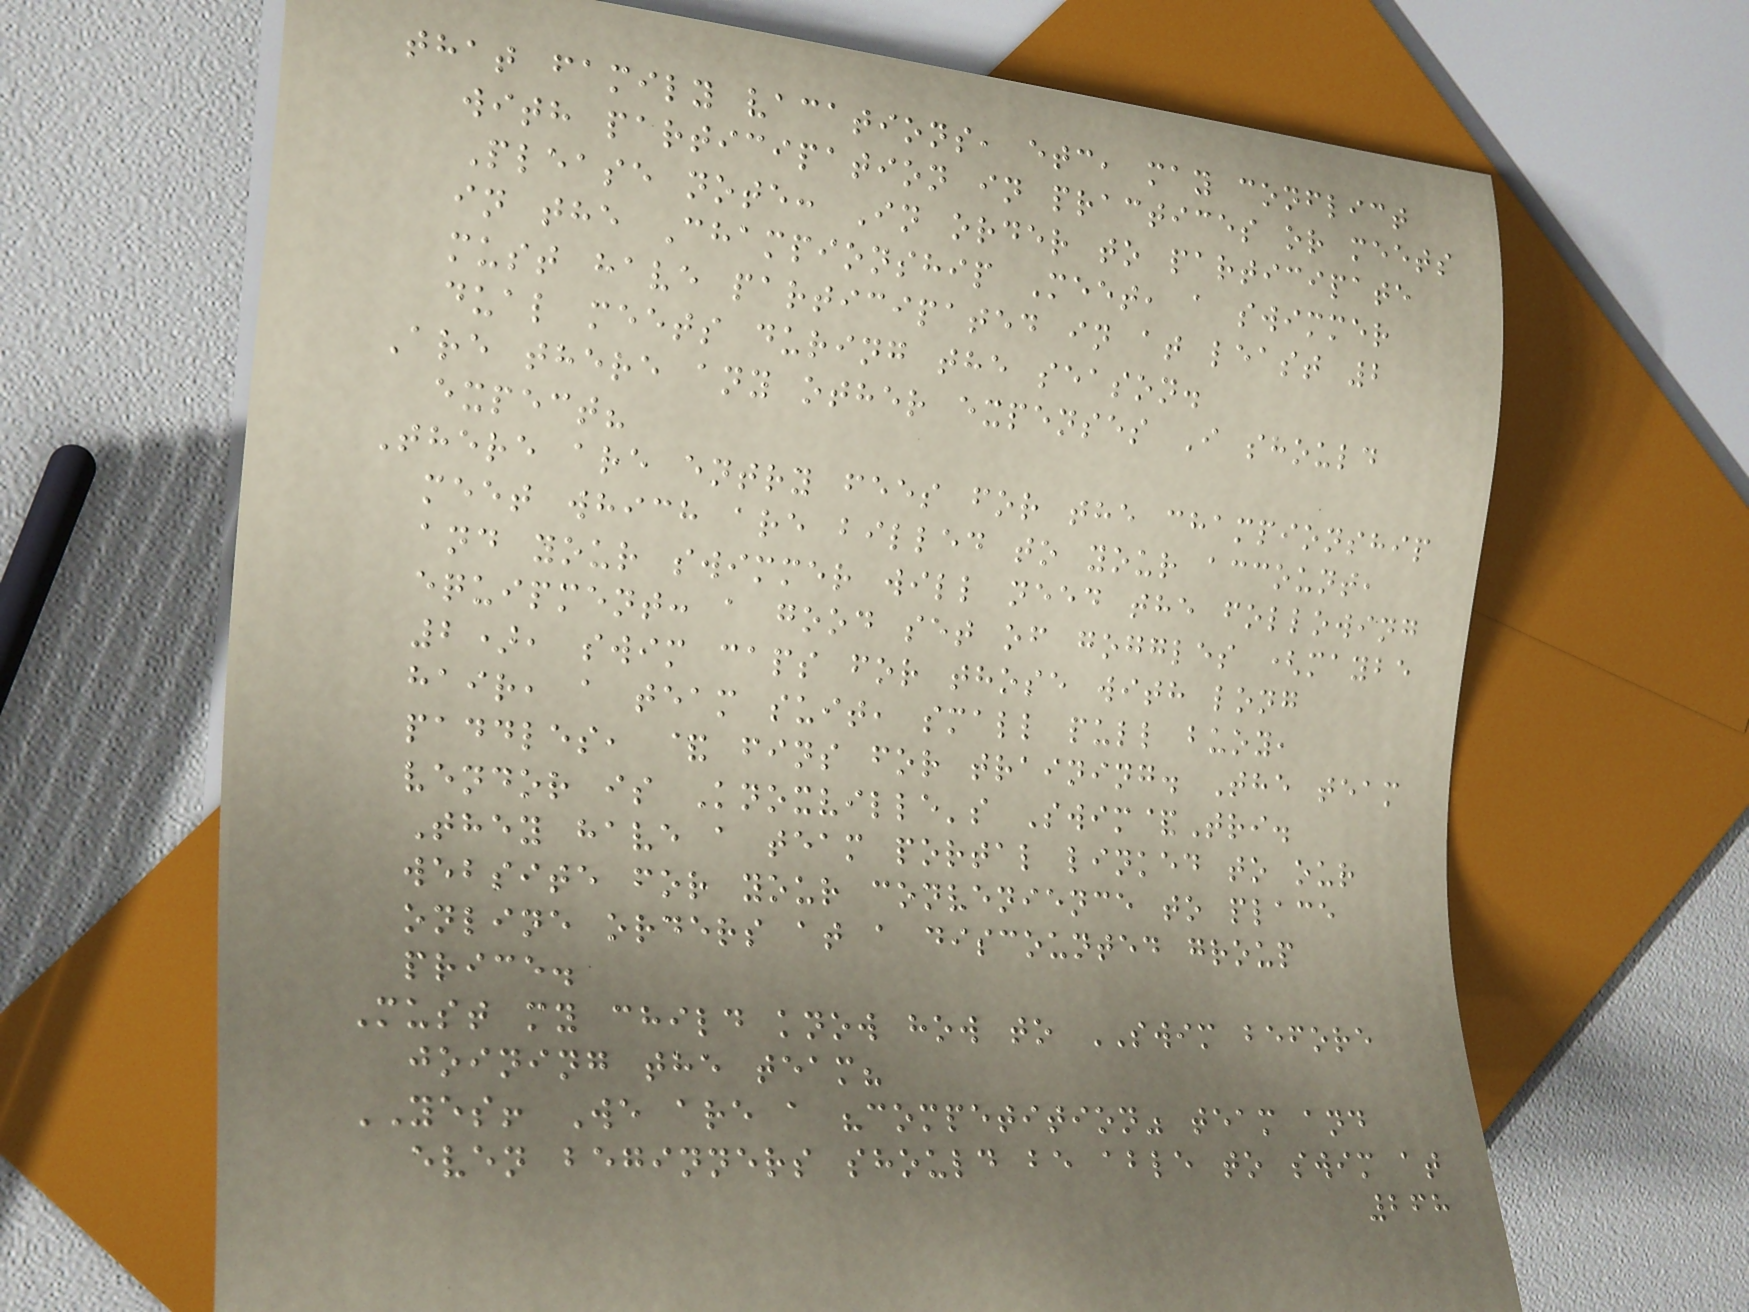that family vacations, etc, may conflict
with participation in practices or meets
Please note: In order to participate
in the Championship Meet, a swimmer
must have participated in at least 2
dual meets during the season.
Are there any other expenses I should
expect?
There are entry fees for the championship
meet which are billed to your account,
and your swimmer will need the following
equipment: a good set of goggles (maybe
2), swim caps for those with long
hair, a team suit, small pull buoy,
paddles, & fins for training. The team
vendor is Knoxville's Swim&Tri.
They have a team portal linked to our
website for your convenience to place
online orders at a discounted group
price.
Must my child know how to SWIM before
joining the team?
YES! We are a "competition" team and
even beginners should be able to swim at
268
